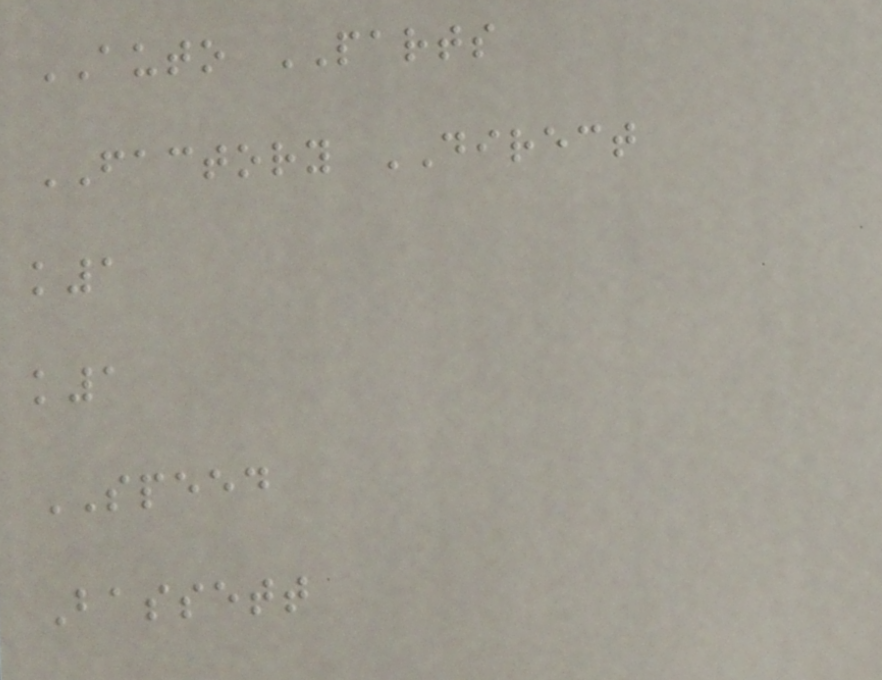AUTO PARTS
FACTORY DIRECT
k1
k1
SPEED
Bassett
